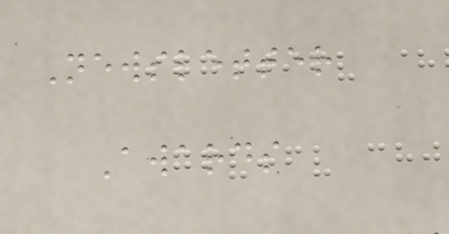Newsletter
Awards
